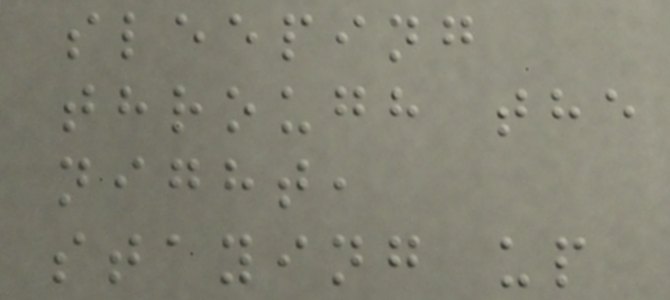sleeping
through the
night,
staying up
